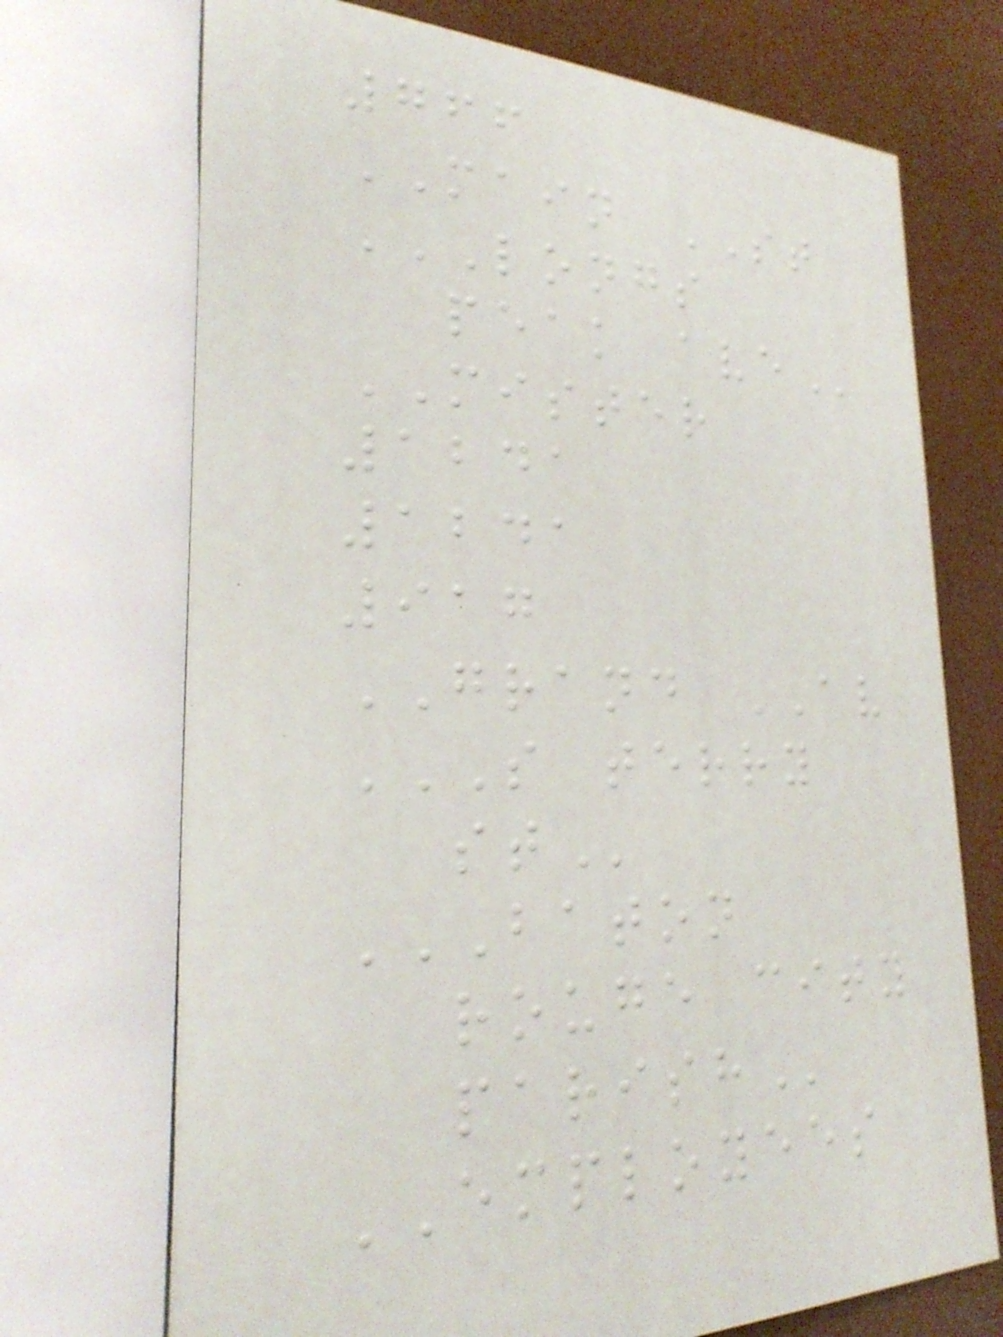766
MAIN ST
LONGS
PEAK AVE
MISTER
1241
1241
917
GRAND AV
S TERRY
ST
BATON
ROUGE CITY
PARISH
EMPLOYEES
